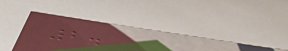2.
